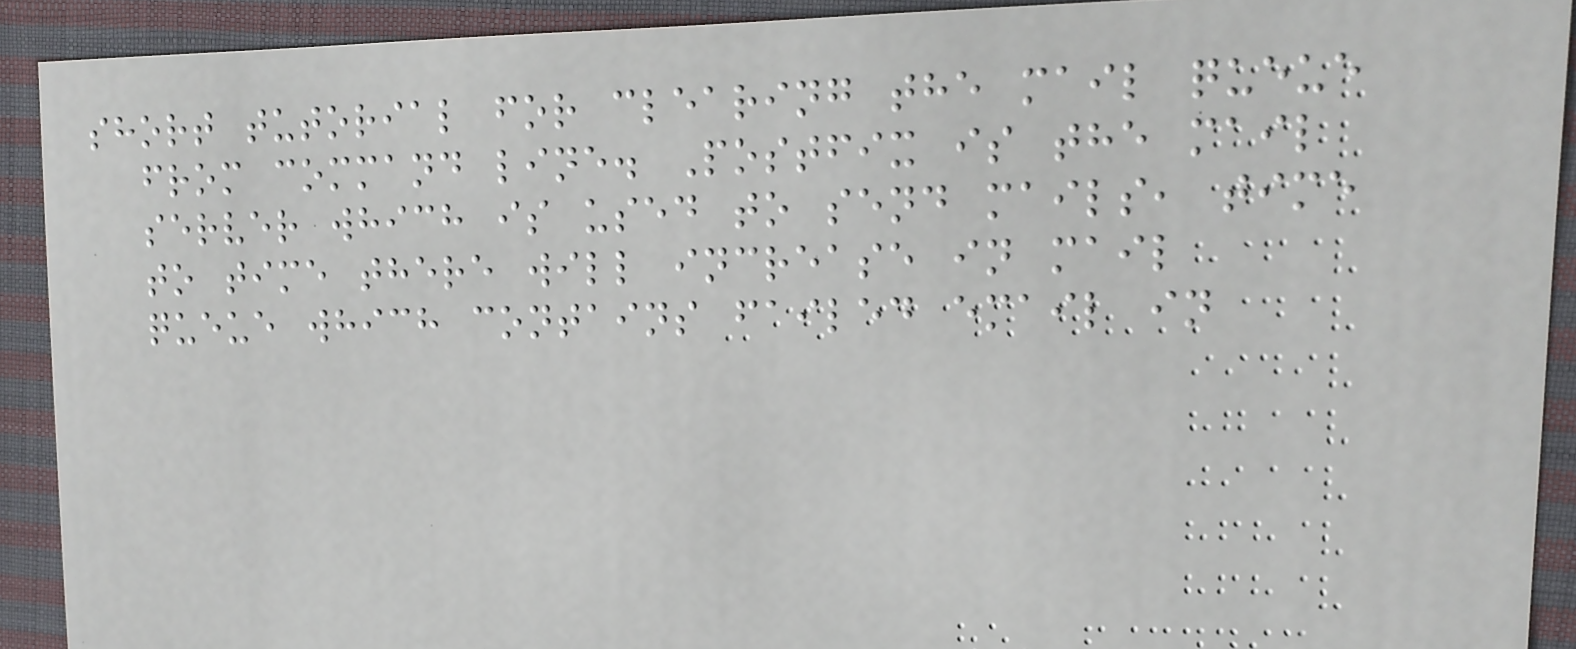short tutorial for clearing the mail queue
from command line. Postfix is the mail
server which is used to send mails, time
to time there will increase in mail
queue which contains failed email in
